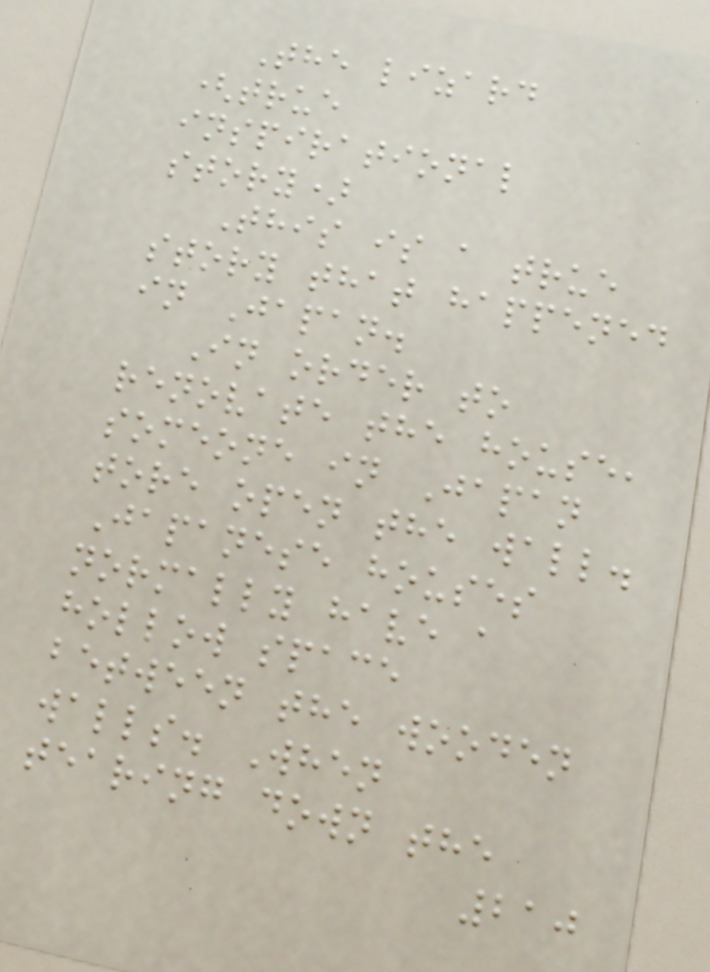The lizard
(true
inspirational
story)
This is a true
story that happened
in Japan.
In order to
renovate the house,
someone in Japan
tore open the wall.
Japanese houses
normally have a
hollow space
between the wooden
walls. When
tearing down the
210
